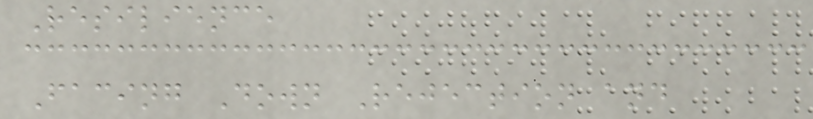Resilience
Facing Down Rejection and
